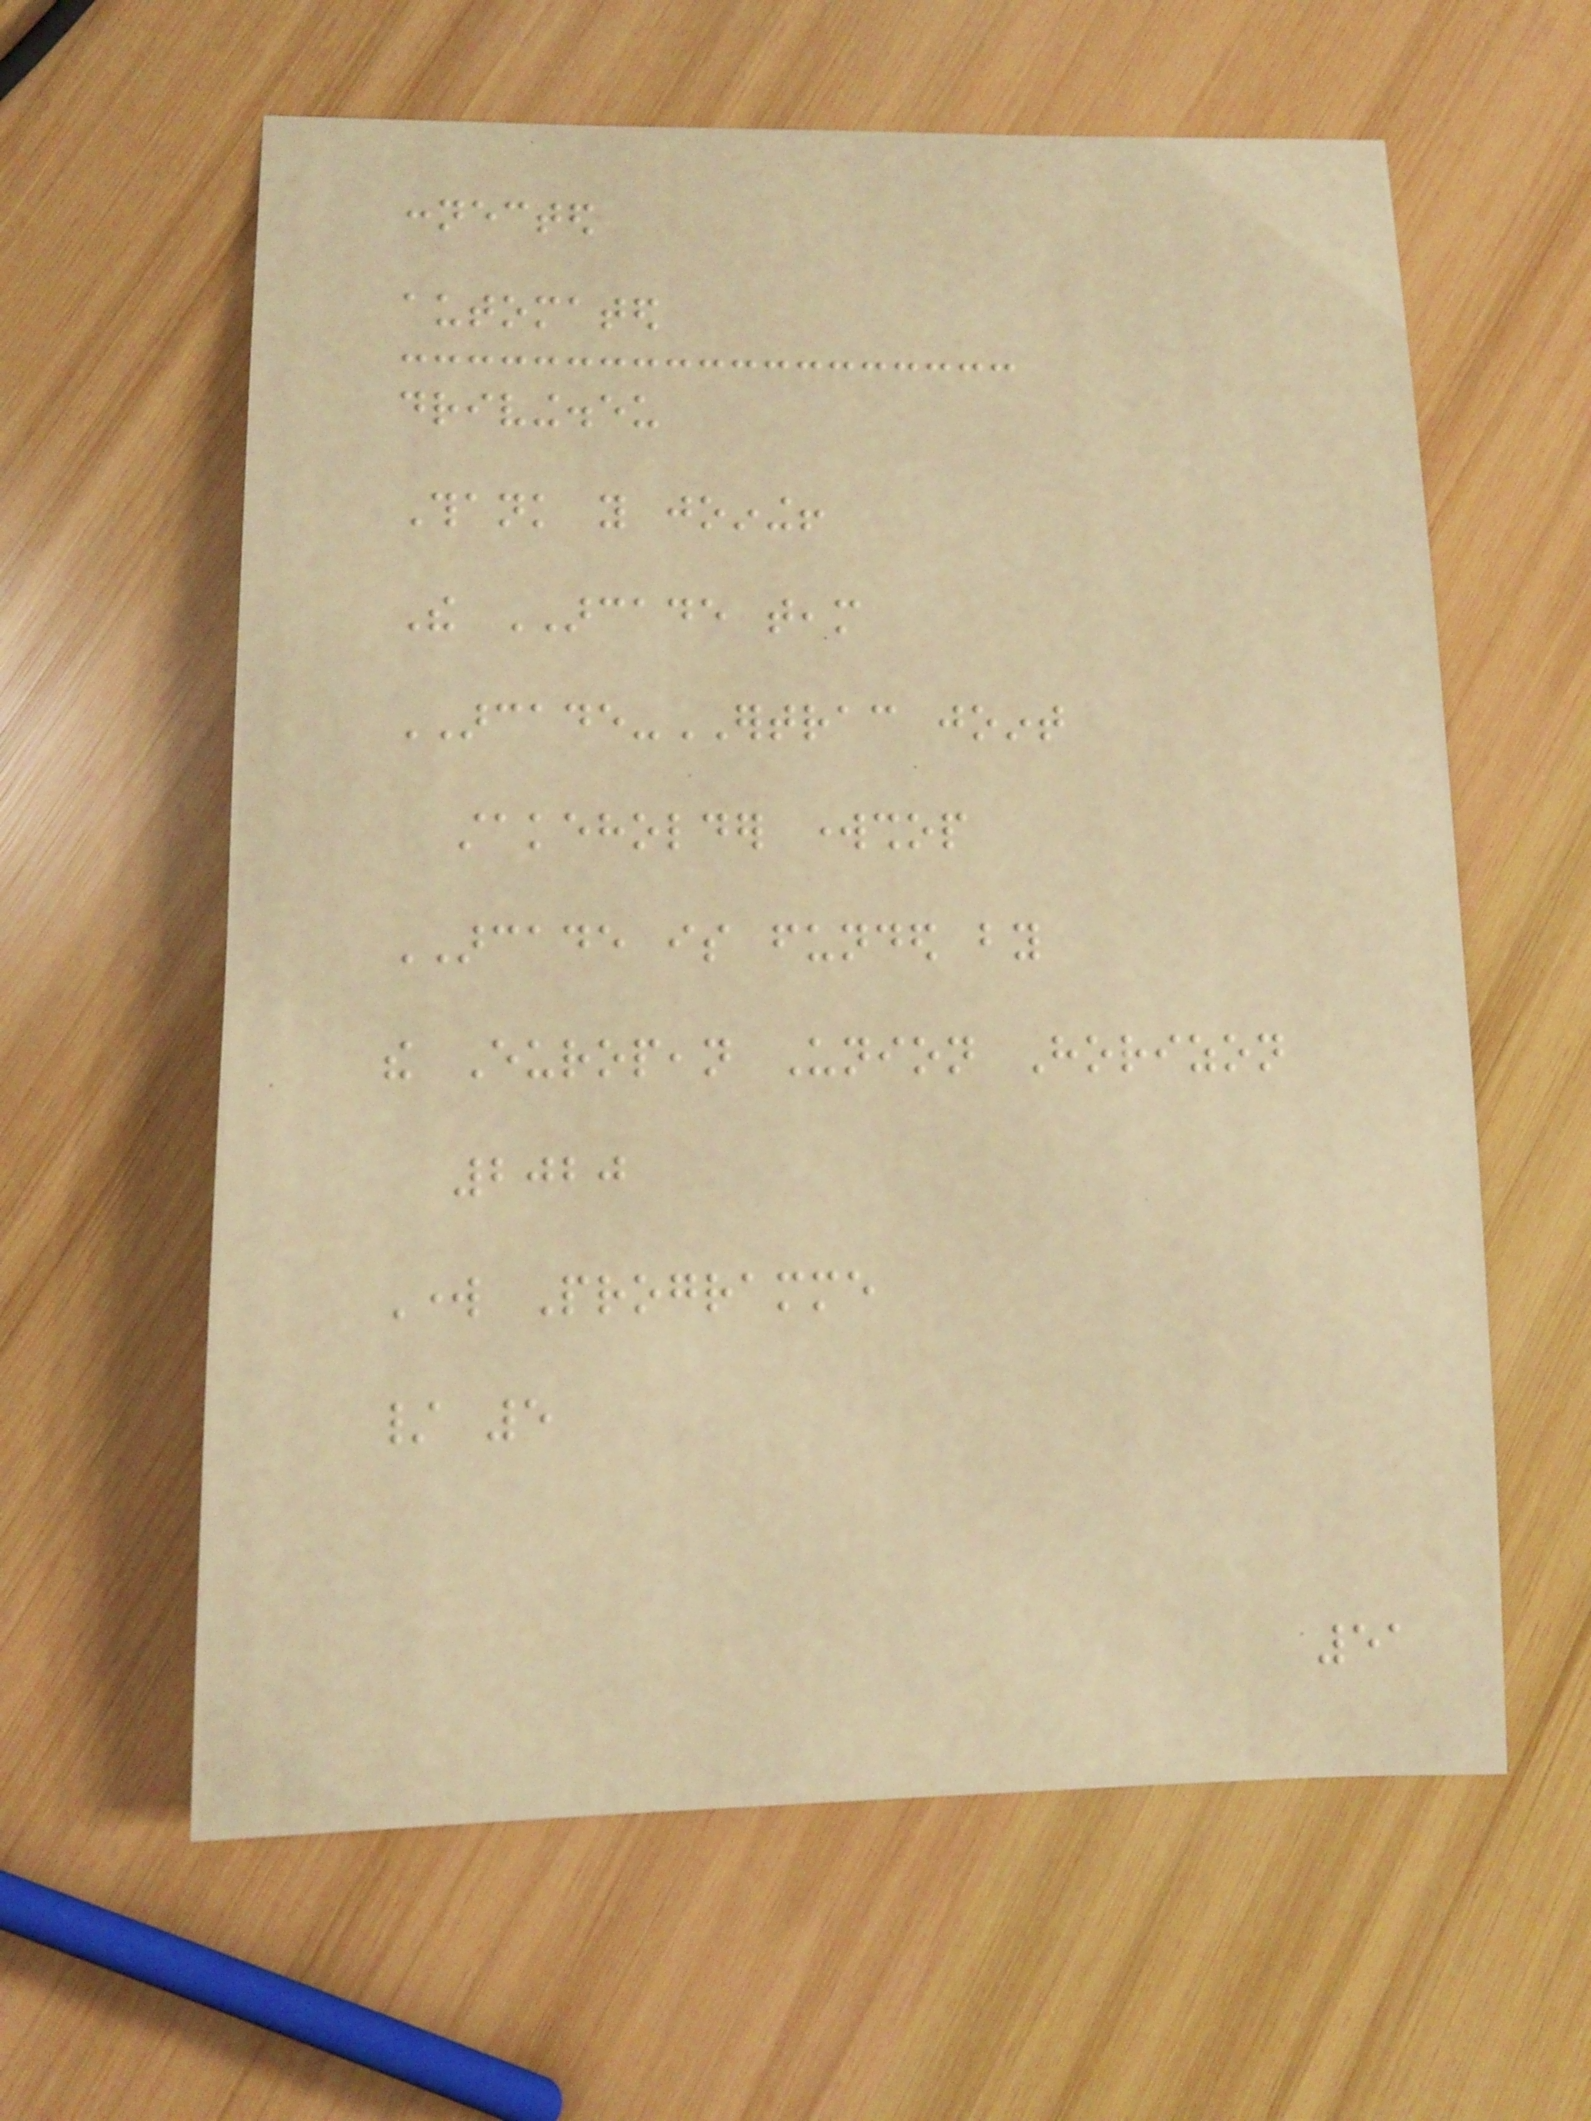connected
automated
driving.eu
Thank you joining!
The ARCADE team
ARCADE-ERTRAC joint
stakeholder workshop
ARCADE is funded by
the European Union Horizon
2020
Work Programme
/ 5
51
